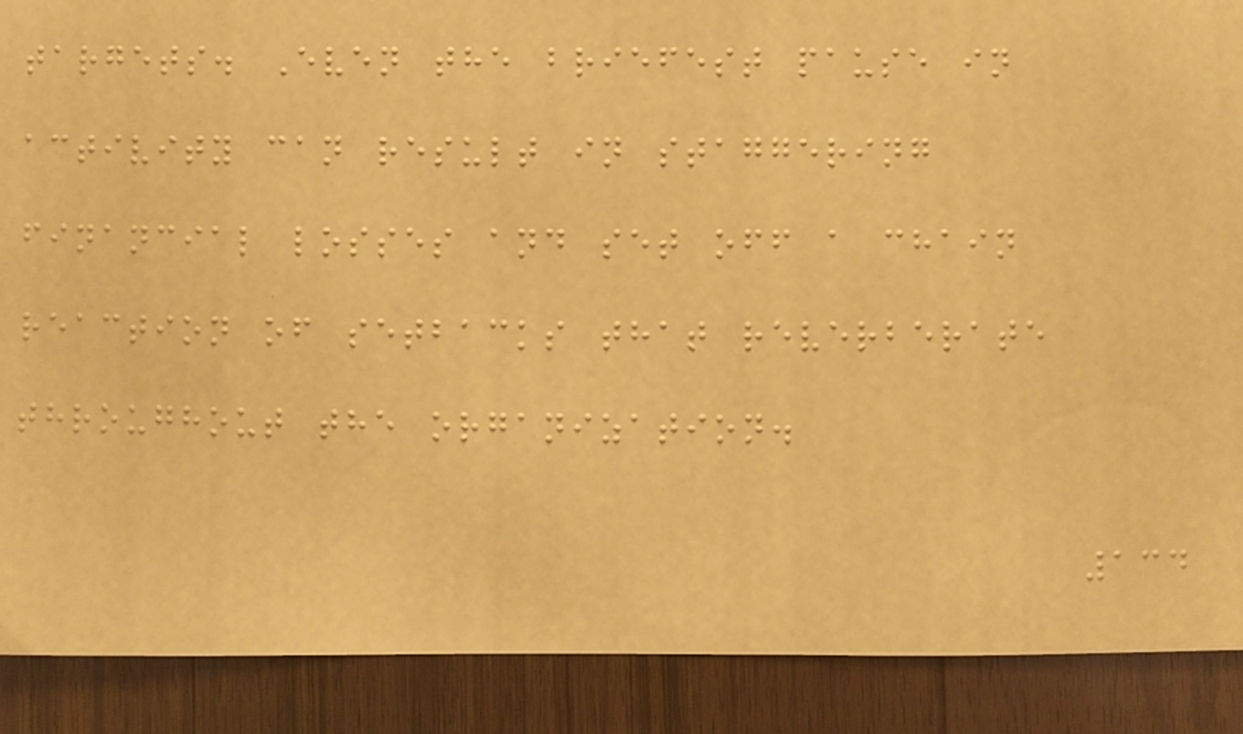targets. Even the briefest pause in
activity can result in staggering
financial losses and set off a chain
reaction of setbacks that reverberate
throughout the organization.
134
